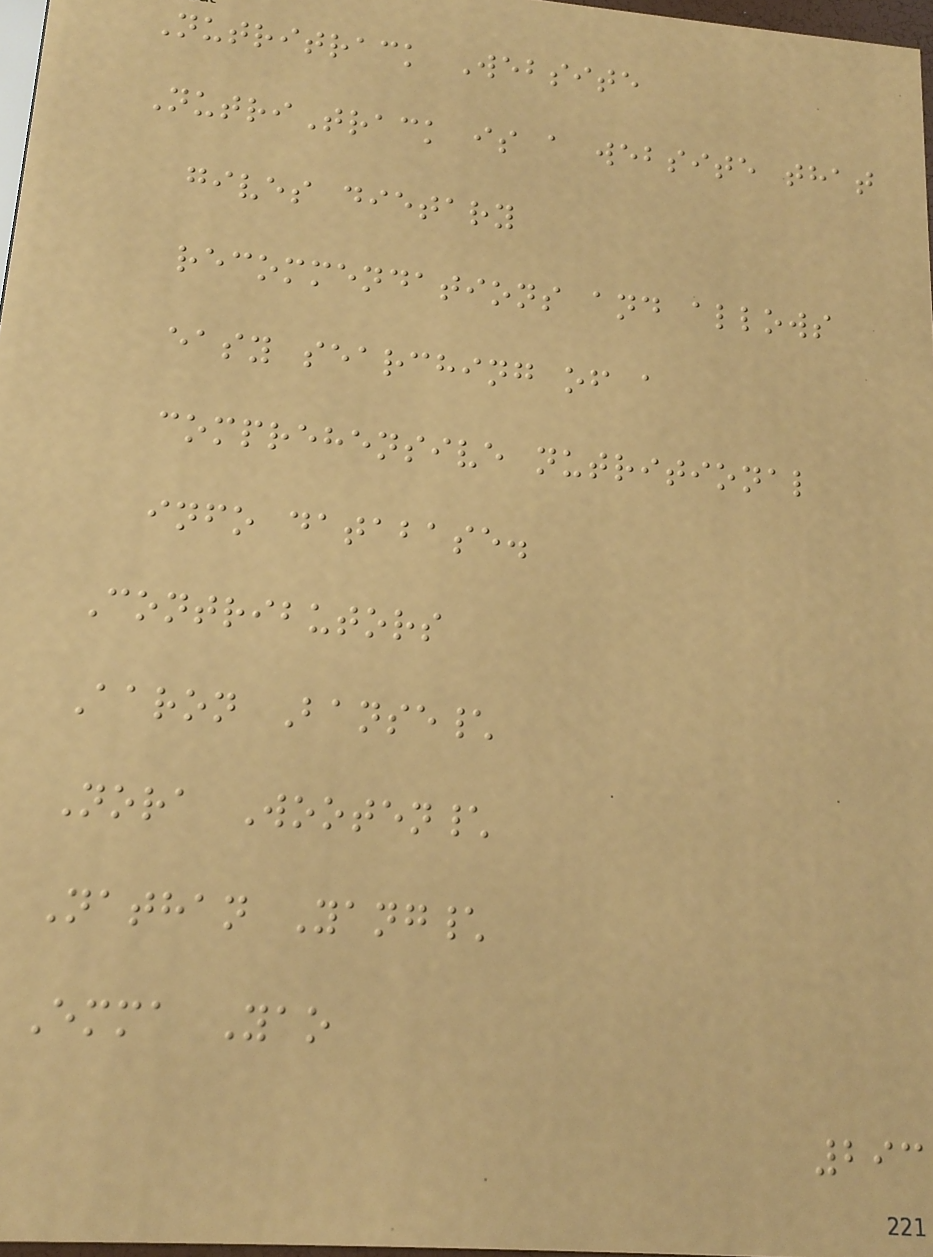Nutritrack Website
NutriTrack is a website that
gives dietary
recommendations and allows
easy searching of a
comprehensive nutritional
info database.
Contributors
Aaron Banse\
Nora Wooten\
Nathan Yang\
Emma Yao
293
